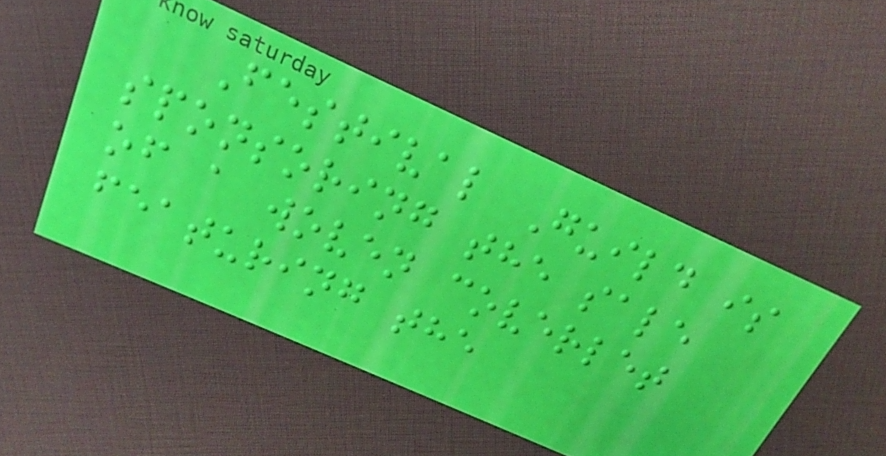Festival Guild is
sponsoring the sale
of a woven coverlet
featuring the
